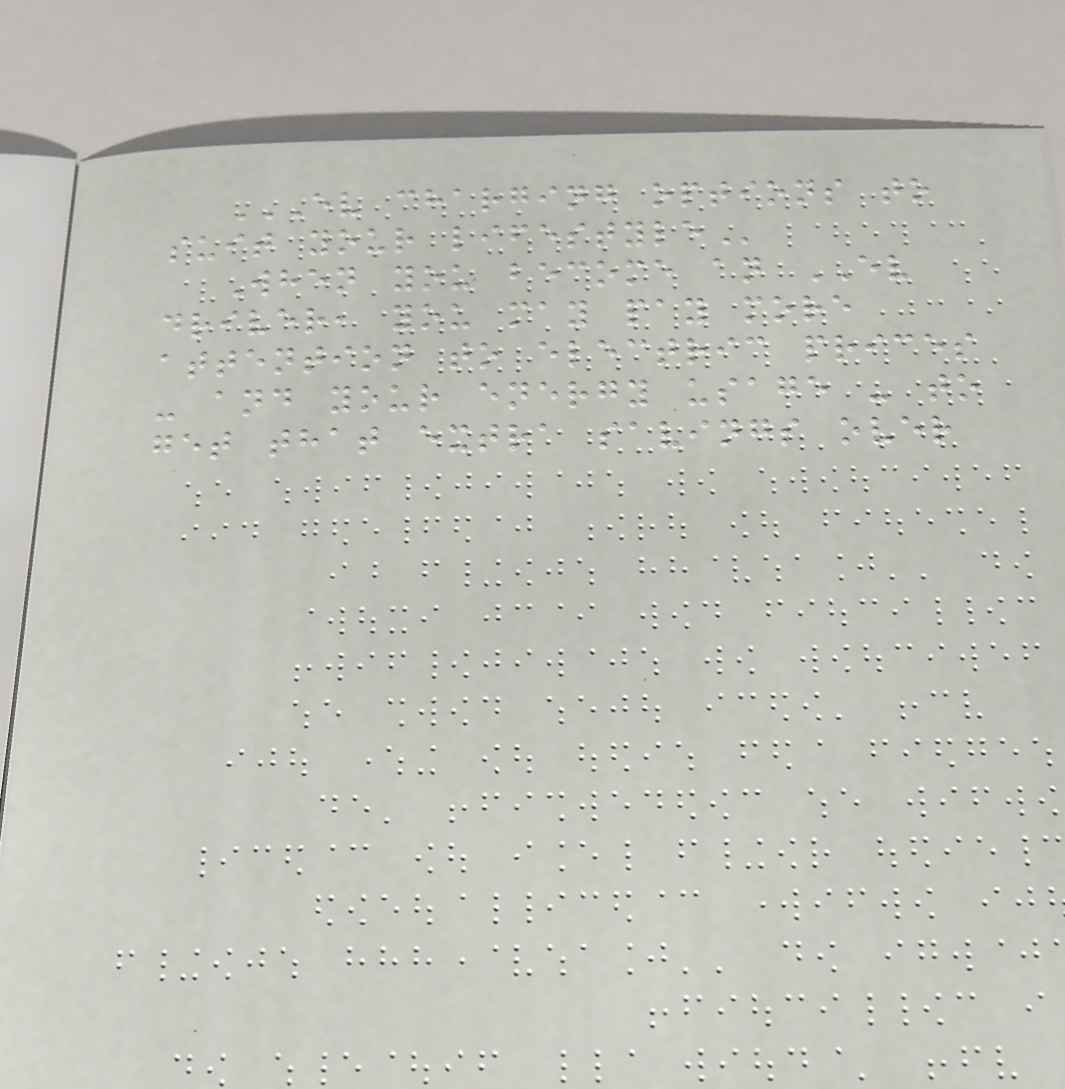EV CHARGING OPTIONS TO
SUIT YOUR LIFESTYLE
When you become an EV
driver, you may pay more
attention to electric prices
- and your energy usage - to
get that extra savings over
